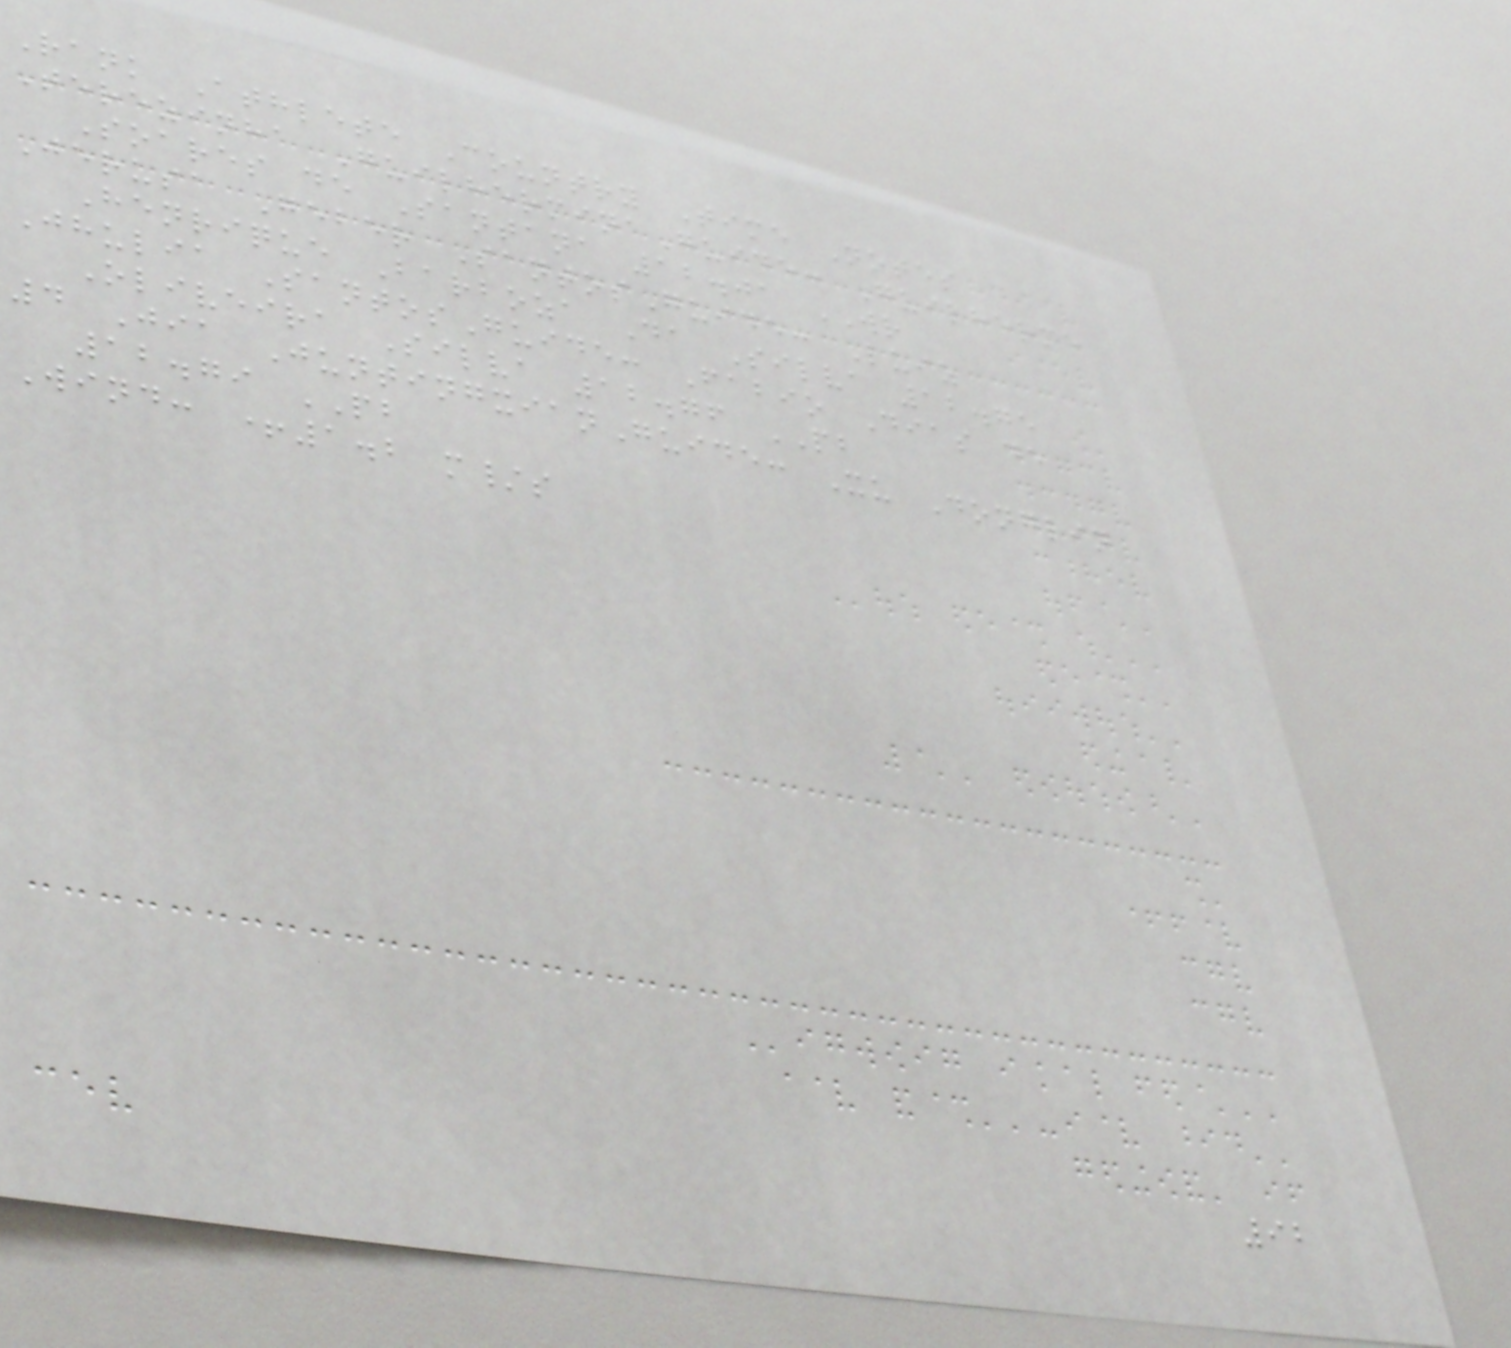Rank Athlete Country Time Notes
Terezinha GuilherminaGuide: Guilherme
Soares de Santana 12.01 WR
Jerusa Geber SantosGuide: Luiz
Henrique Barboza Da Silva 12.75
Jhulia SantosGuide: Fabio Dias de
Oliveira Silva 12.76 PB
4 Jia JuntingxianGuide: Xu Donglin
12.79 PB
Wind: +1.2 m/s
92
